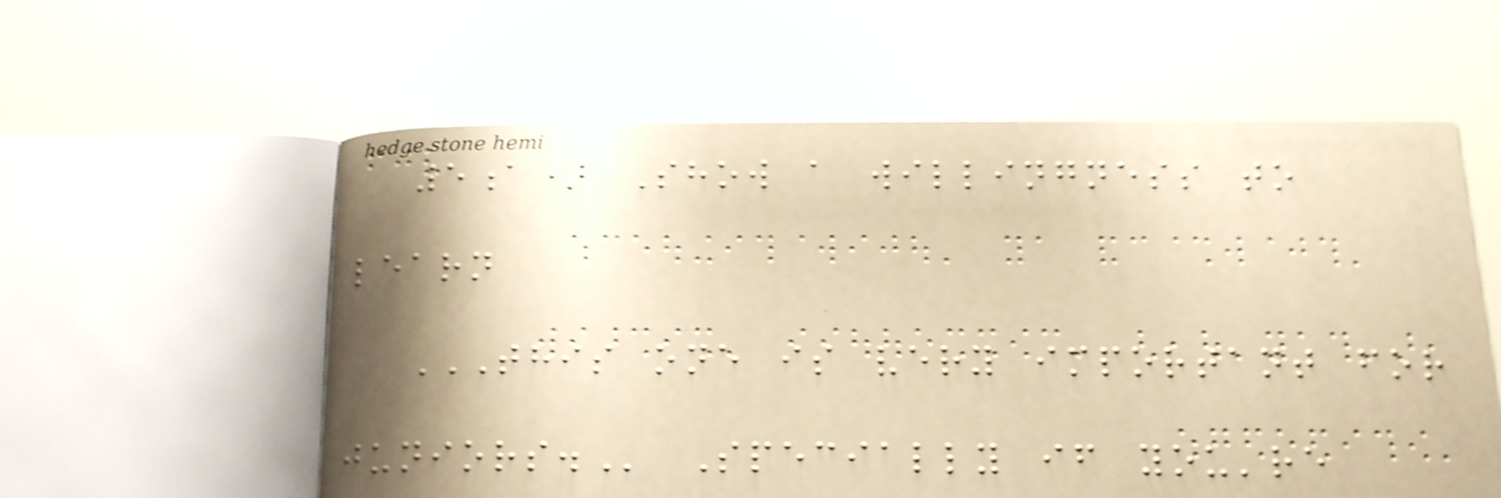5a) Show a willingness to
learn
THIS ONE IS VERY IMPORTANT FOR
JUNIORS. Specially if you're
